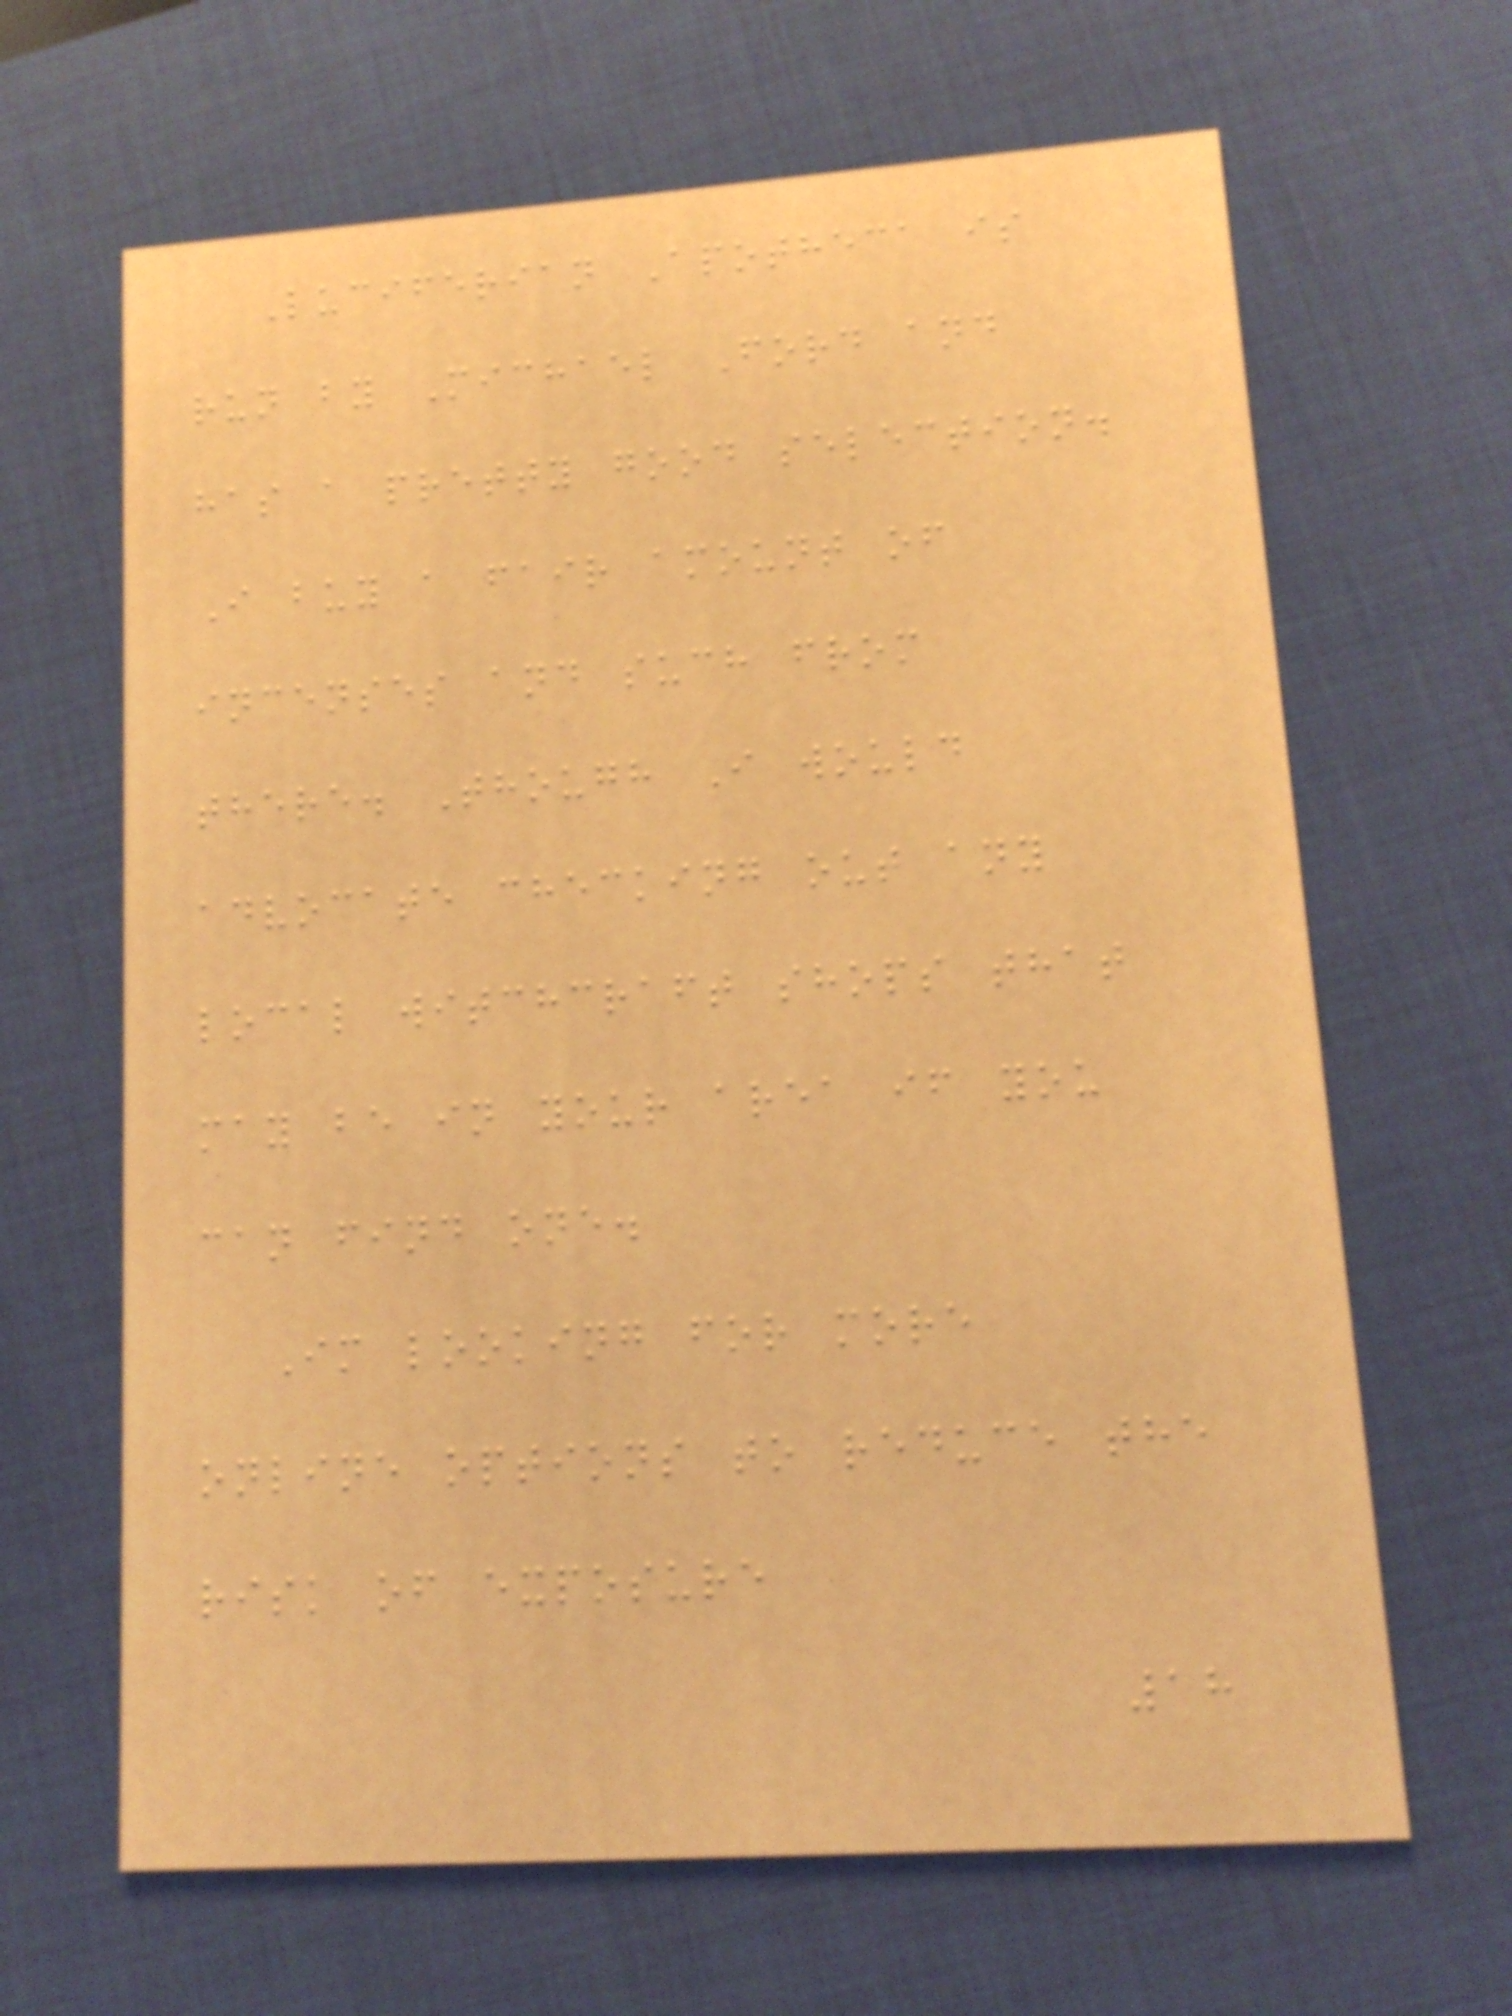Luciferian Apotheca is
run by Michael Ford and
has a pretty good selection.
I buy a fair amount of
incenses and such from
there. Though I would
advocate checking out any
local witchcraft shops that
may be in your area if you
can find one.
Im looking for more
online options to reduce the
risk of exposure
18
